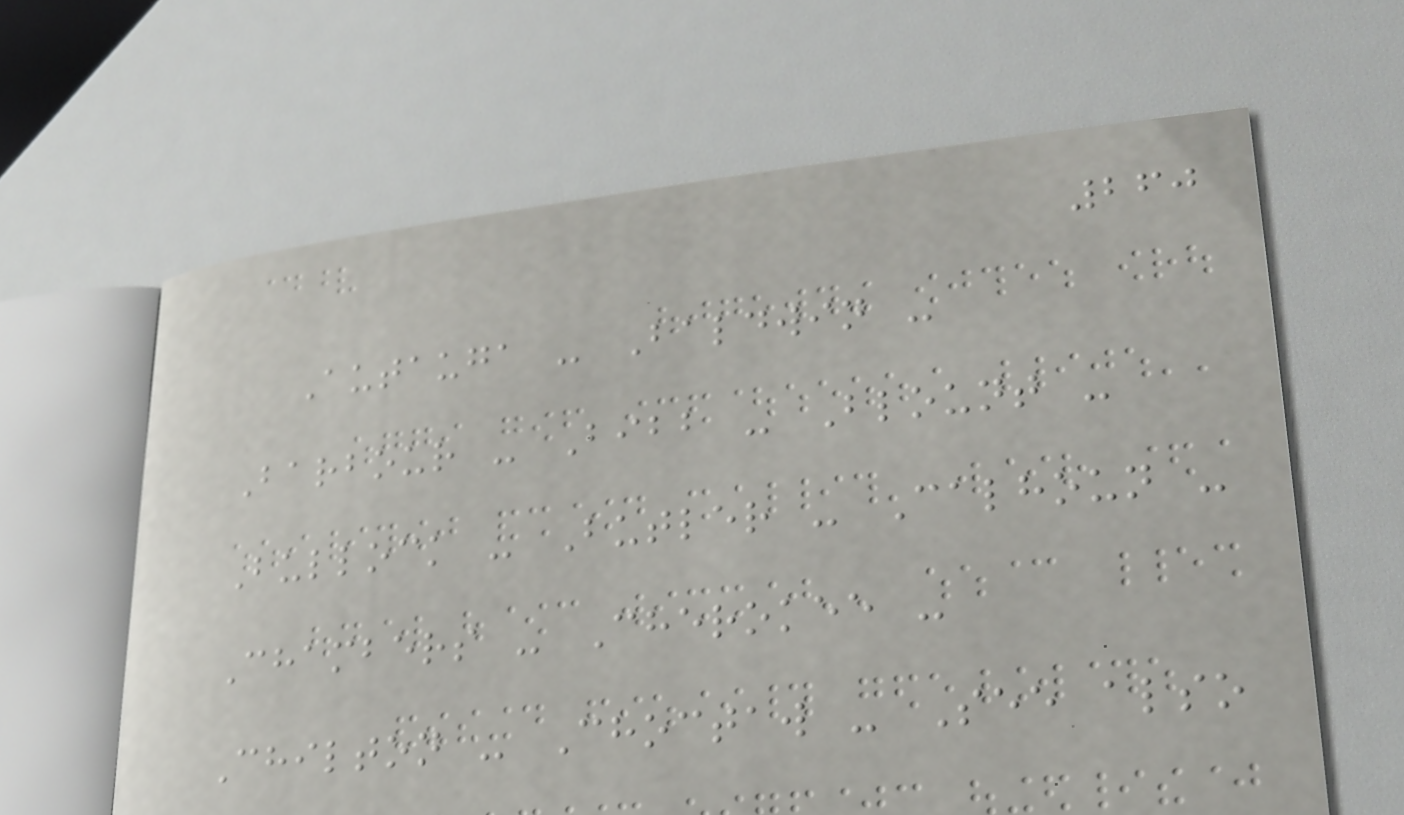260
Autauga - Baldwin -
Barbour - Bibb - Blount -
Bullock - Butler - Calhoun -
Chambers - Cherokee -
Chilton - Choctaw - See also
